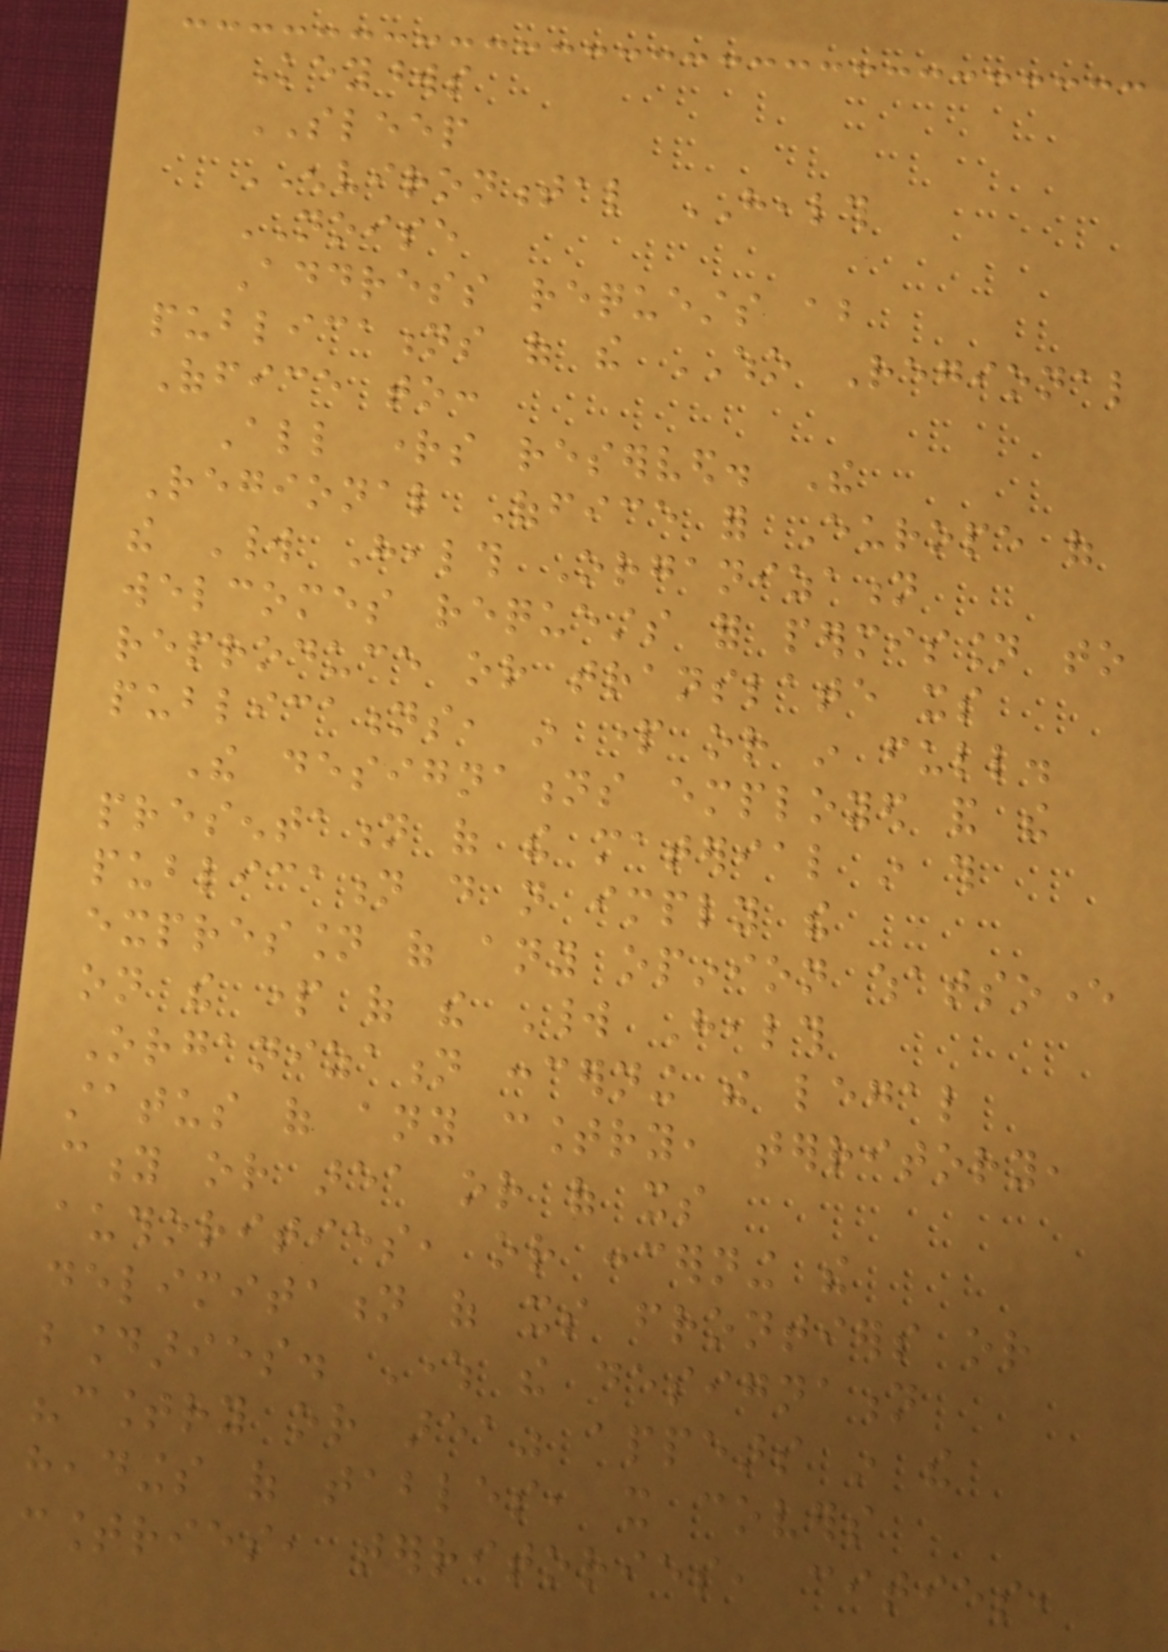Keywords
SLEEP
ENVIRONMENTAL HEALTH
NOISE
Address requests about
publications of the WHO Regional
Office to:
All rights reserved. The
Regional Office for Europe of
the World Health Organization
welcomes requests for permission to
reproduce or translate its
publications, in part or in full.
The designations employed and the
presentation of the material in this
publication do not imply the
expression of any opinion whatsoever
on the part of the World Health
Organization concerning the legal
status of any country, territory,
city or area or of its
authorities, or concerning the
delimitation of its frontiers or
boundaries. Where the designation
"country or area" appears in the
headings of tables, it covers
countries, territories, cities,
